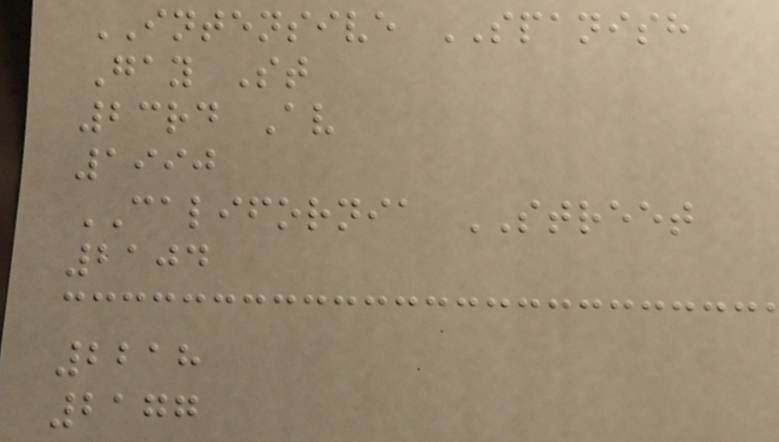INTENSIVE SPANISH
Gay St
23rd Av
1990
CALIFORNIA STREET
2104
2218
2177
